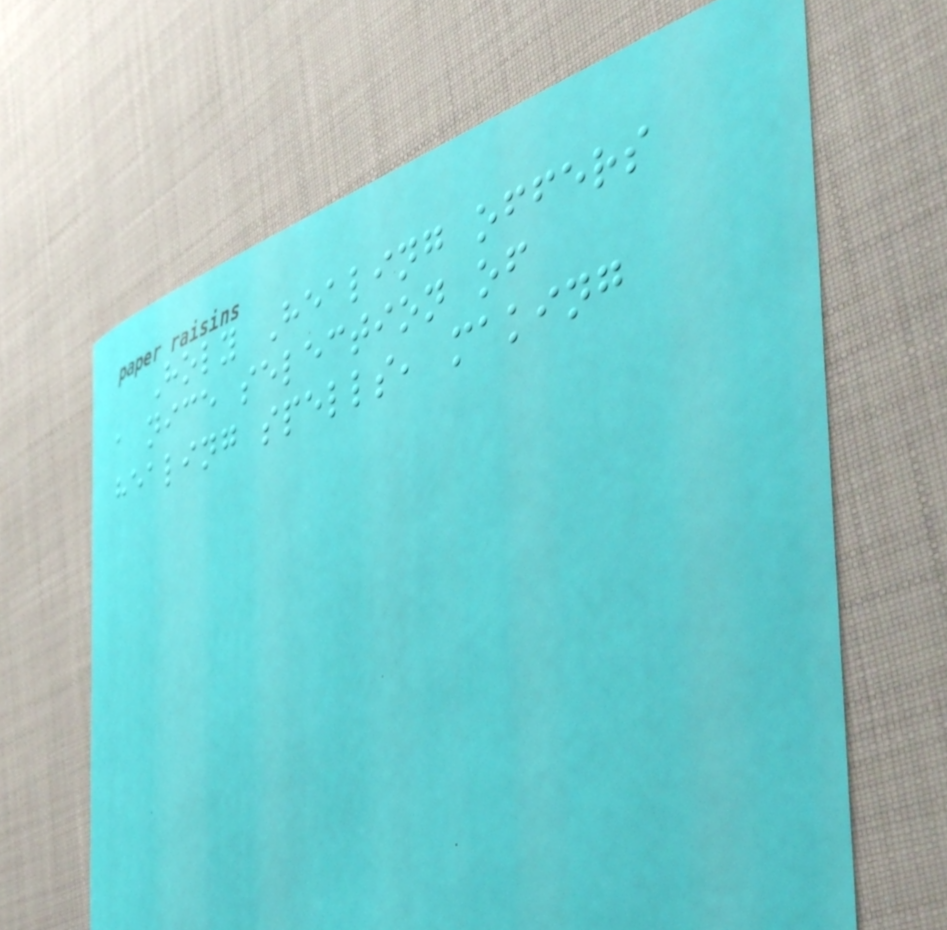Holy Healing offers
a nice selection of
healing spells, making
